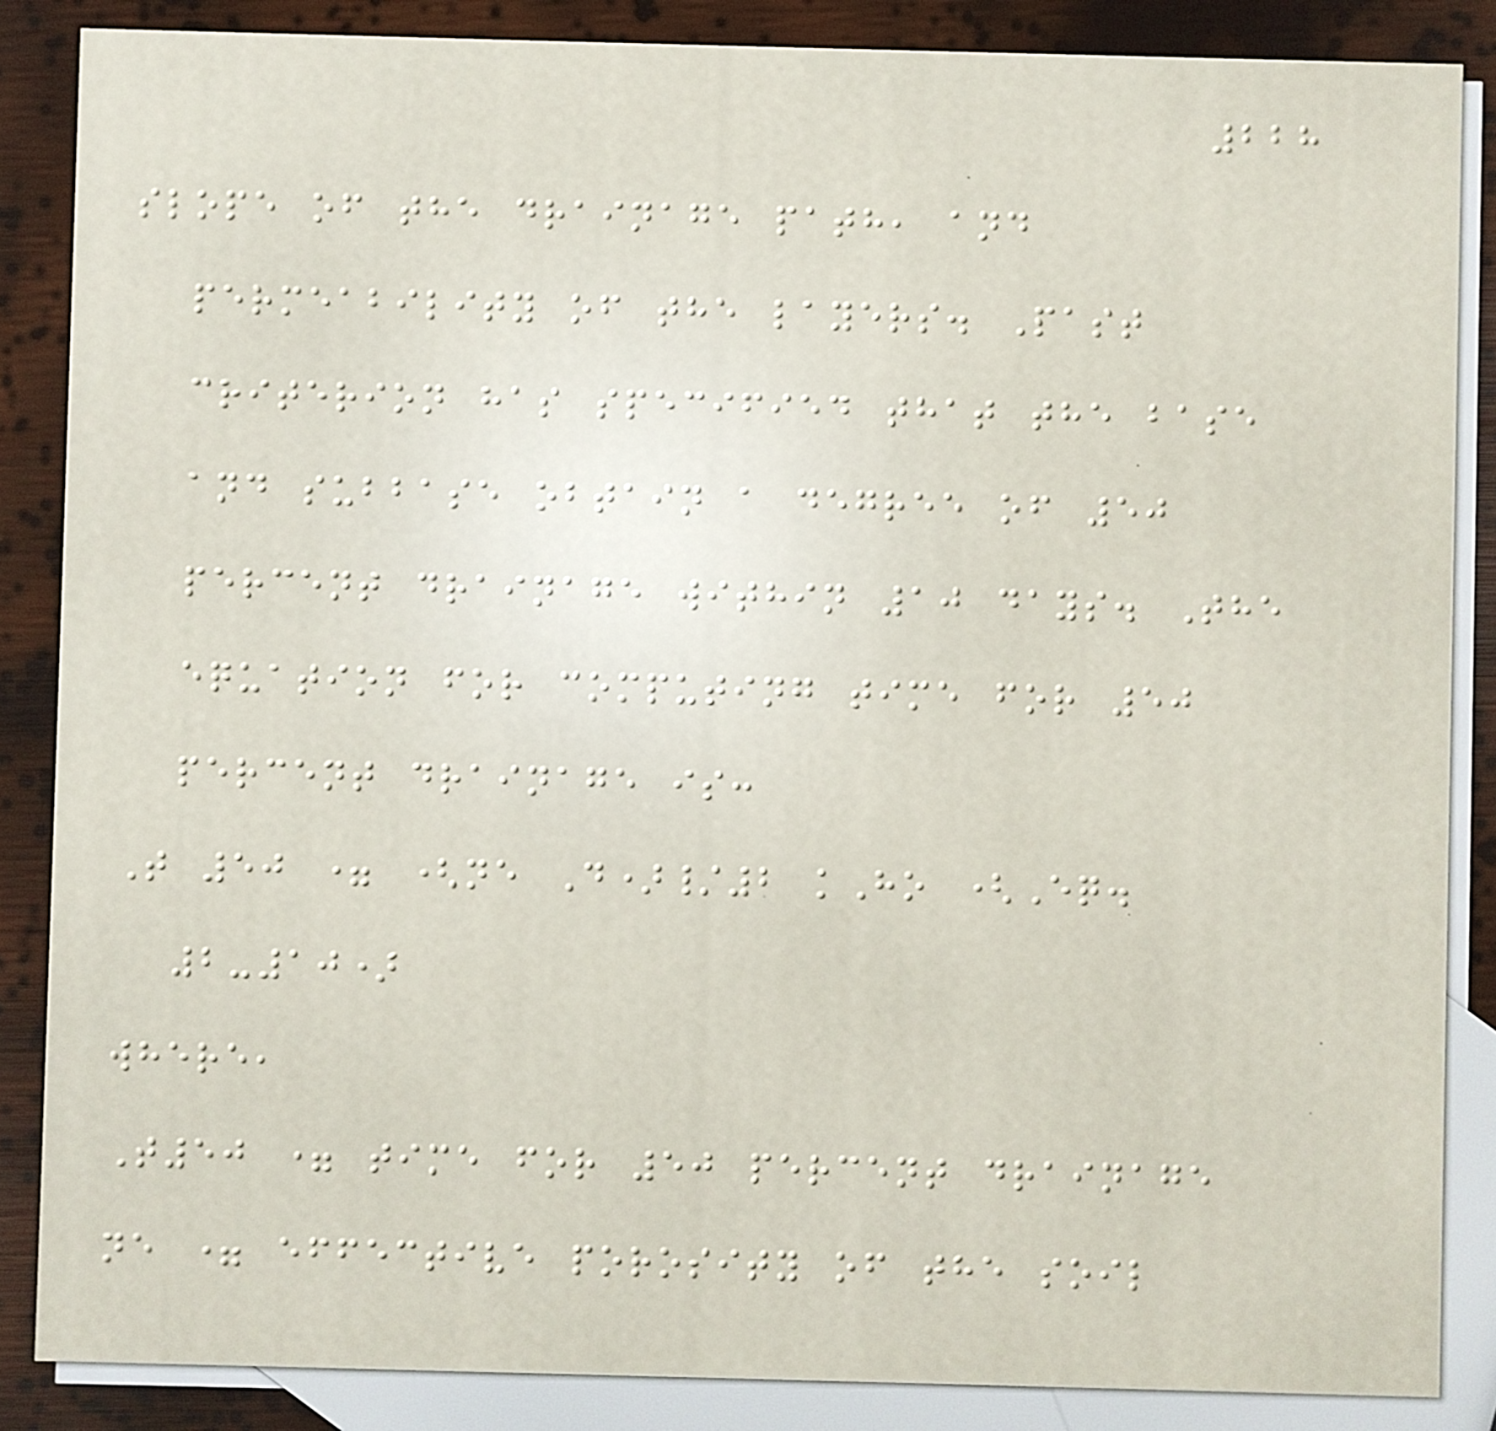228
slope of the drainage path, and
permeability of the layers. Past
criterion has specified that the base
and subbase obtain a degree of 50
percent drainage within 10 days. The
equation for computing time for 50
percent drainage is:
T 50 = (ne D)/2 kHo (Eq.
2-10)
where,
T50 = time for 50 percent drainage
ne = effective porosity of the soil
